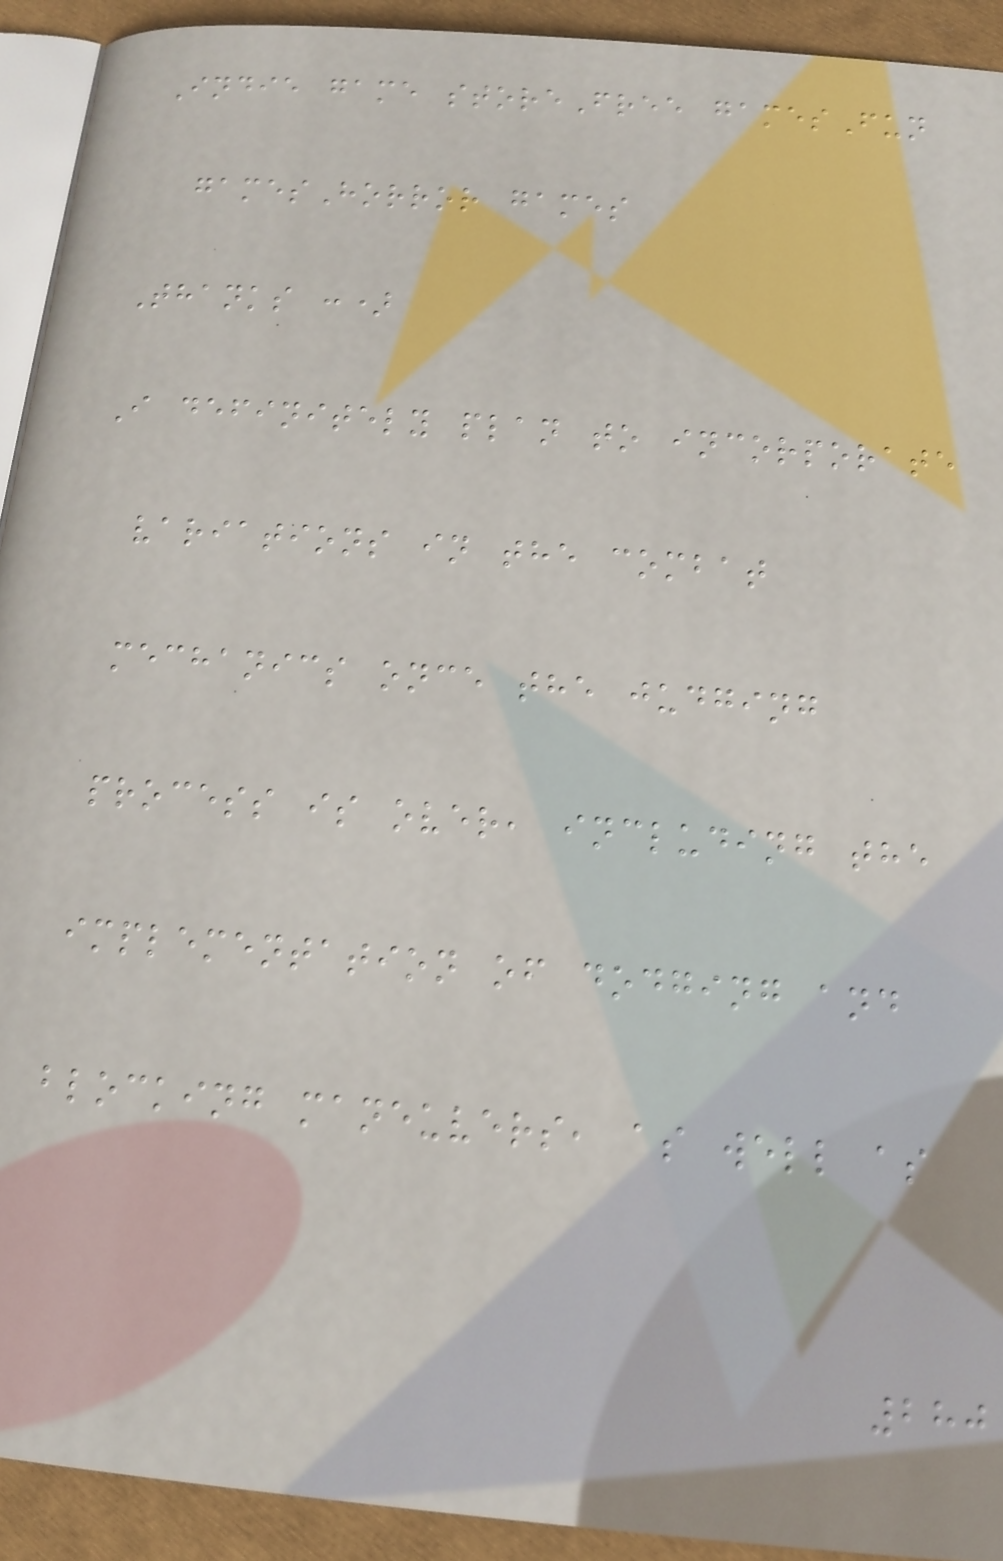Indie game storeFree gamesFun
gamesHorror games
Thanks :)
I definitely plan to incorporate
variations in the combat
mechanics once the judging
process is over, including the
implementation of dodging and
blocking maneuvers, as well as
280
